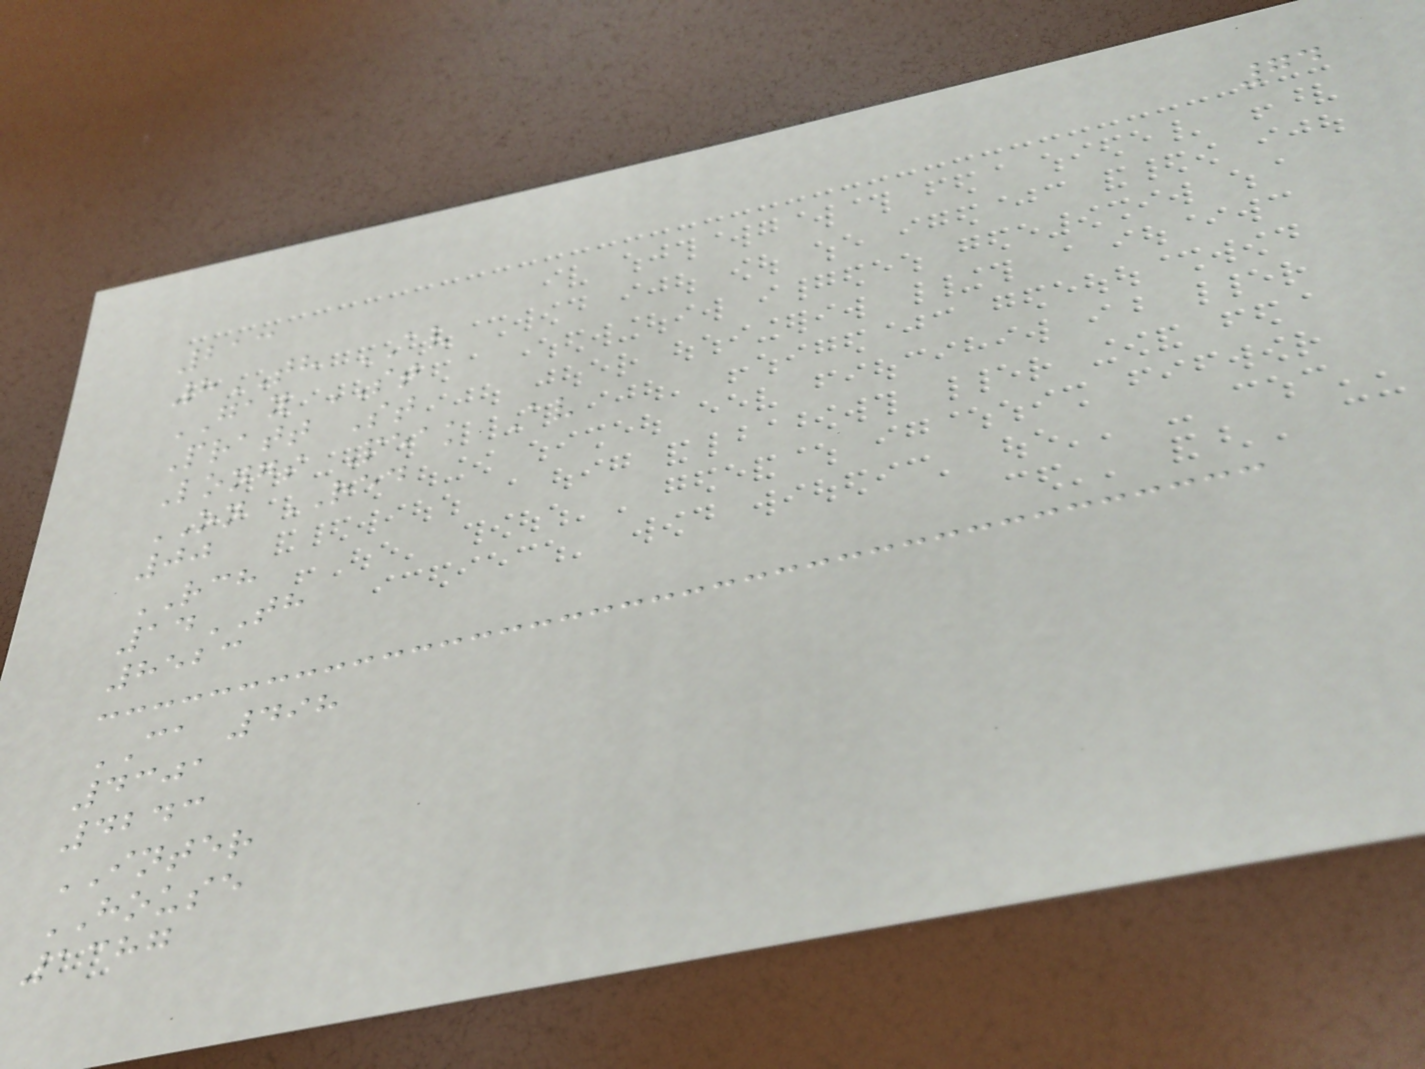74
213
8TH AV
GAY ST
Pratt St
Longs Peak Av
ON RED
00
RCH
14TH
8523
CA 498
4301
4243
INTER
HOUSE
1387
